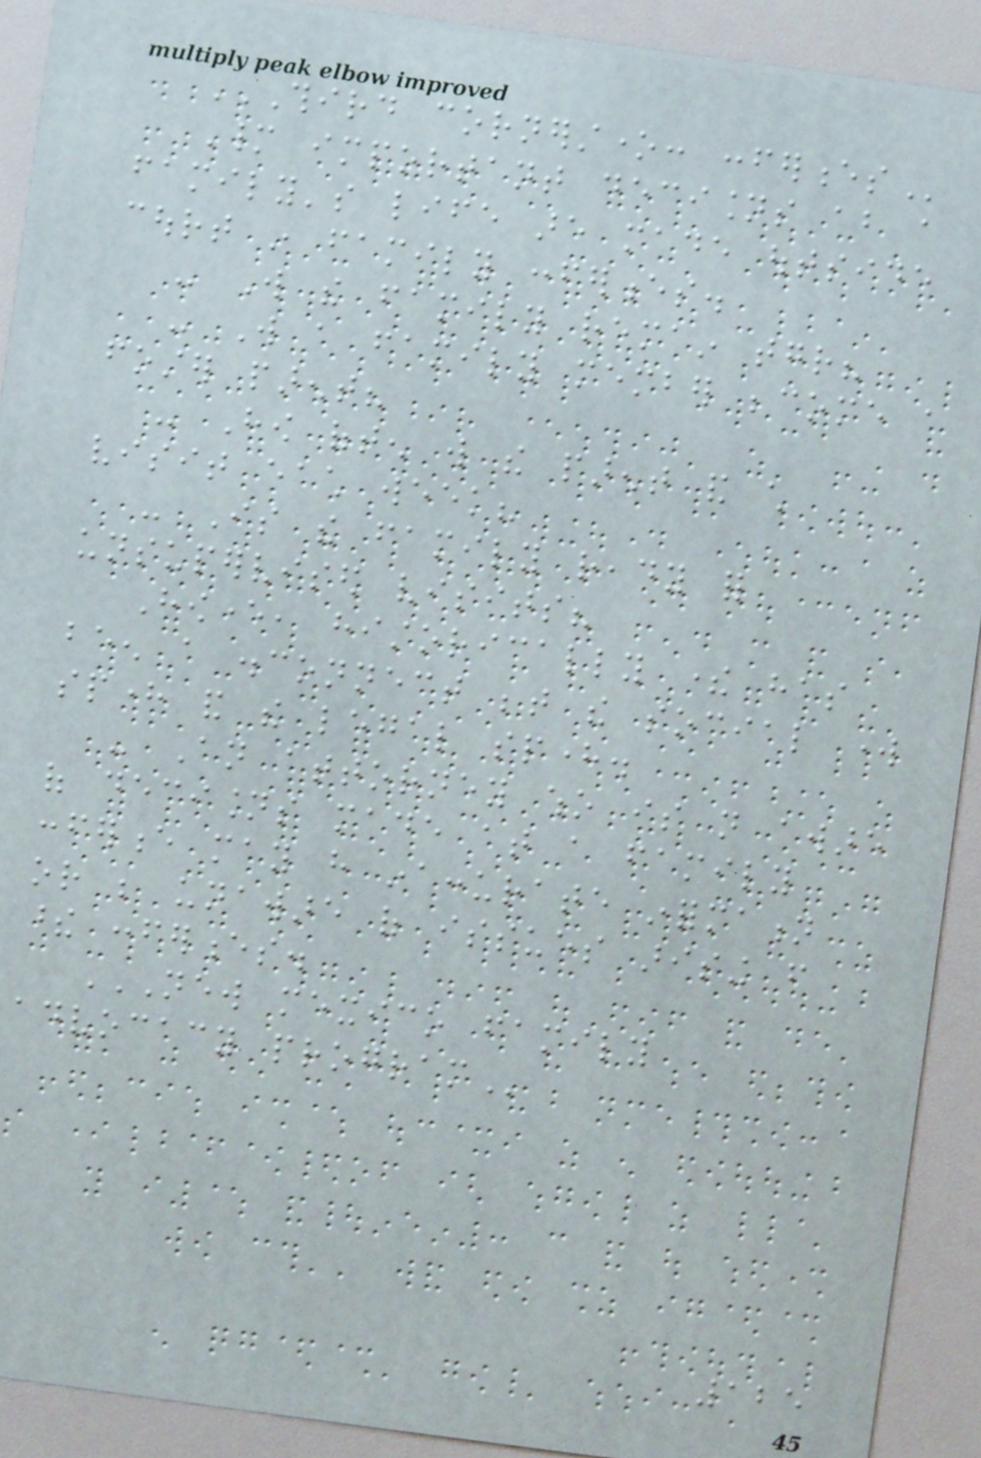THIRD CORNERSTONE: CONFERENCES
Many important decisions about a
family's life are made outside
court in family conferences.
- Will the family remain together?
- Will a family member become a
foster parent?
- How often will the parent and child
visit each week?
- Is the family ready for
unsupervised visits?
However, historically there has
been a disconnect between the social work
sphere and the legal sphere.
- An attorney who is not aware
of decisions made at a family
conference may have inaccurate information
or be unaware of issues arising from
these conferences.
NEW MEXICO FAMILY
ADVOCACY PROGRAM
125
